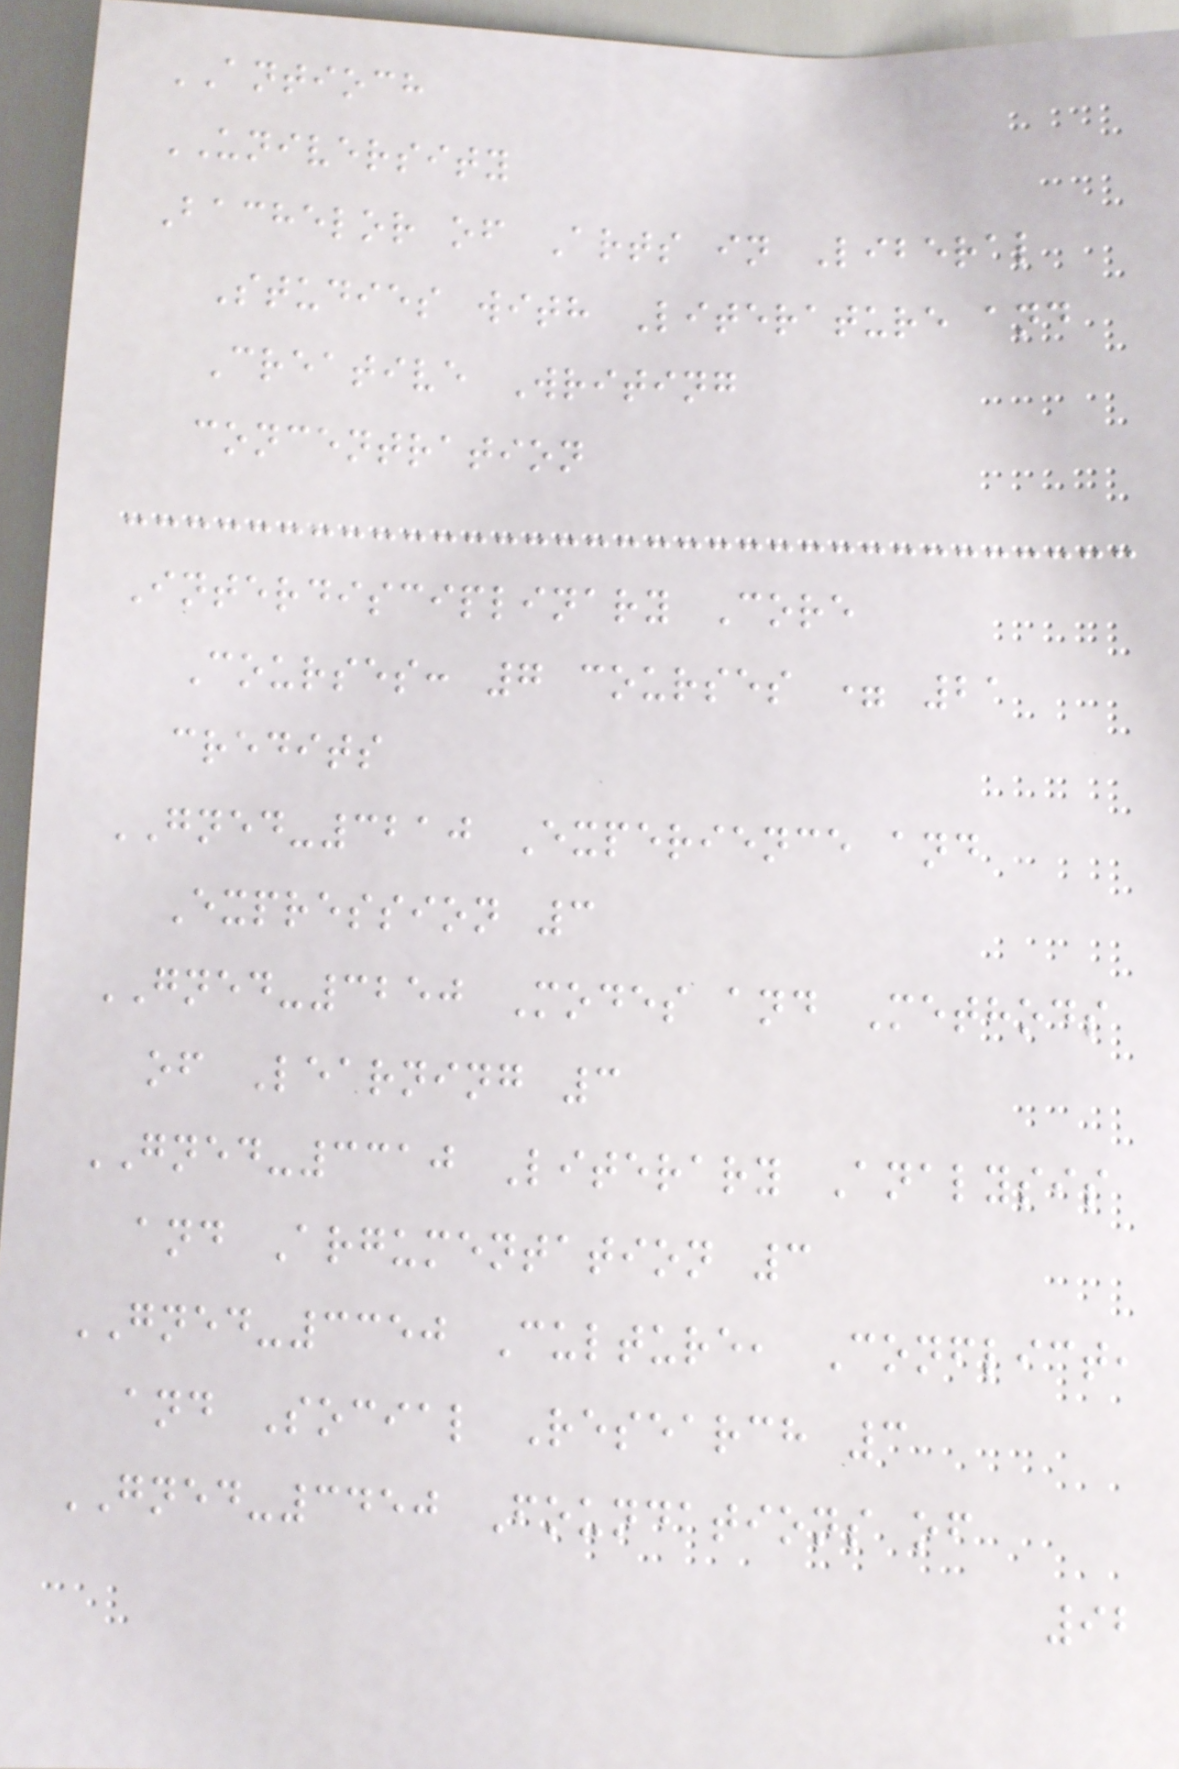ANTIOCH
UNIVERSITY
Bachelor of Arts in Liberal
Studies with Literature and
Creative Writing
concentration
Interdisciplinary Core
Courses: 7 courses = 21
credits
GNED-3210 Experience and
Expression 3
GNED-3250 Modes and Methods
of Learning 3
GNED-3310 Literary Analysis
and Argumentation 3
GNED-3350 Culture, Conflict,
and Social Research 3
GNED-3450 Foundations of
92
